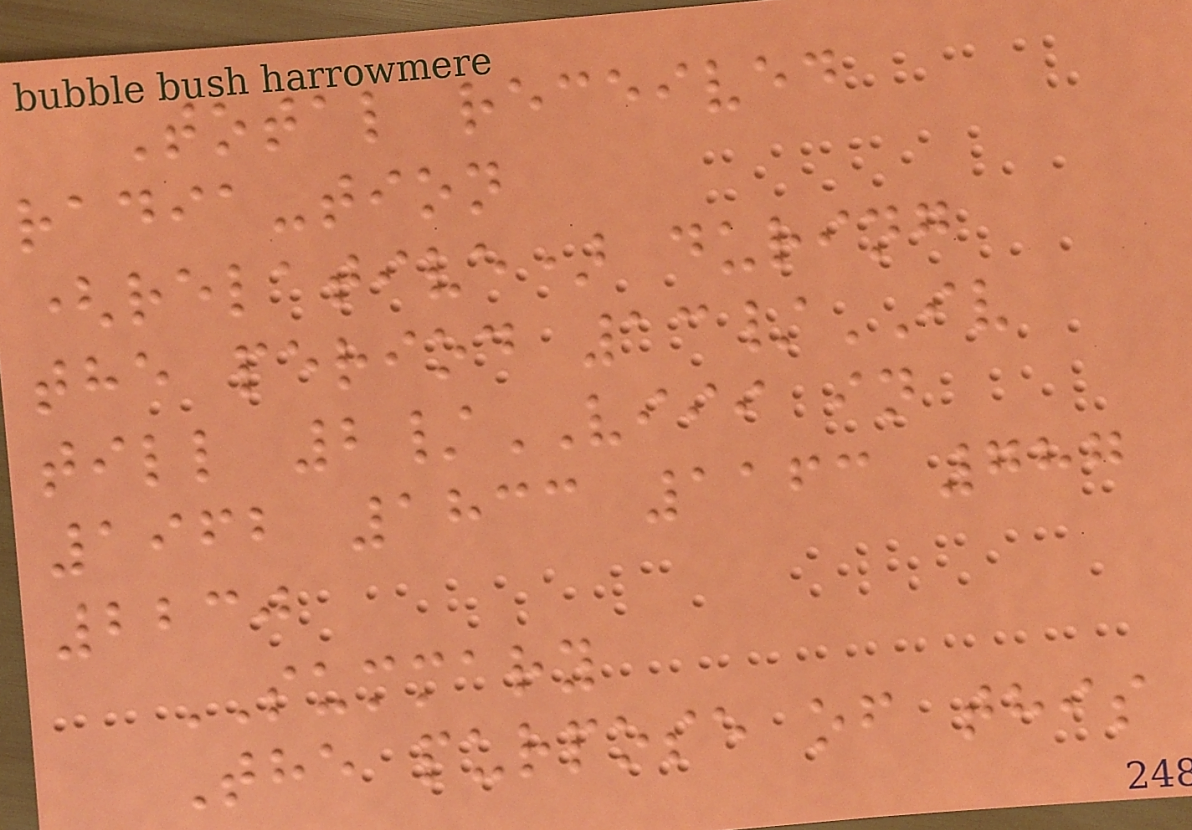Total received
radia-tion
(relative) during
the period 13/IV
till 2/VIII in
1962 1833 1163 787
2230
SUMMARY
The purpose of this
